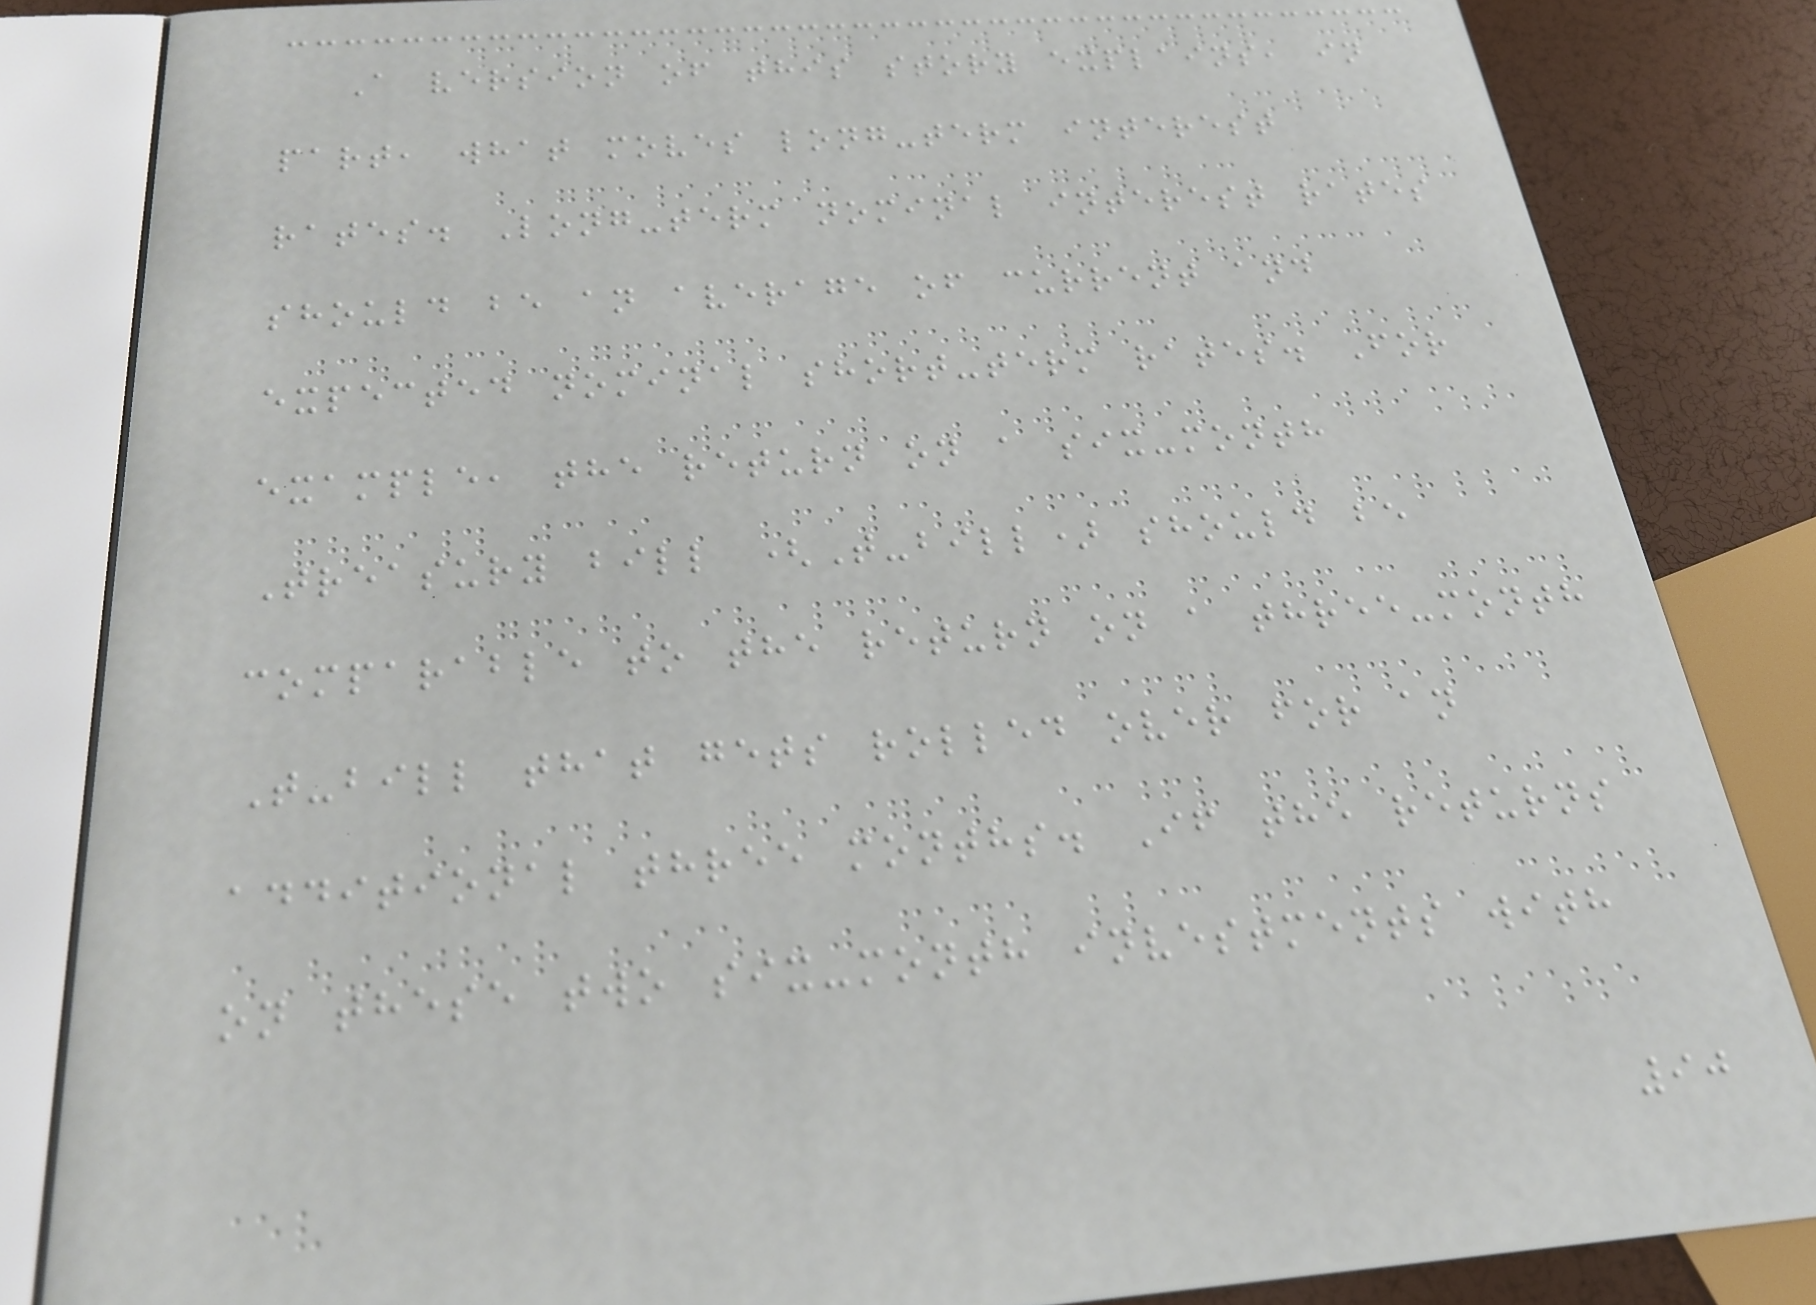A version of this story explains, in
part, what moves long-term interest
rates. Long-term nominal interest rates
should be an average of current and
expected nominal short-term rates. For
example, the return on a six-month
Treasury bill (T-bill) should be
comparable to the return on a three-month
T-bill that gets rolled over for an
additional three months. If the returns
on these two six-month investments with
90
